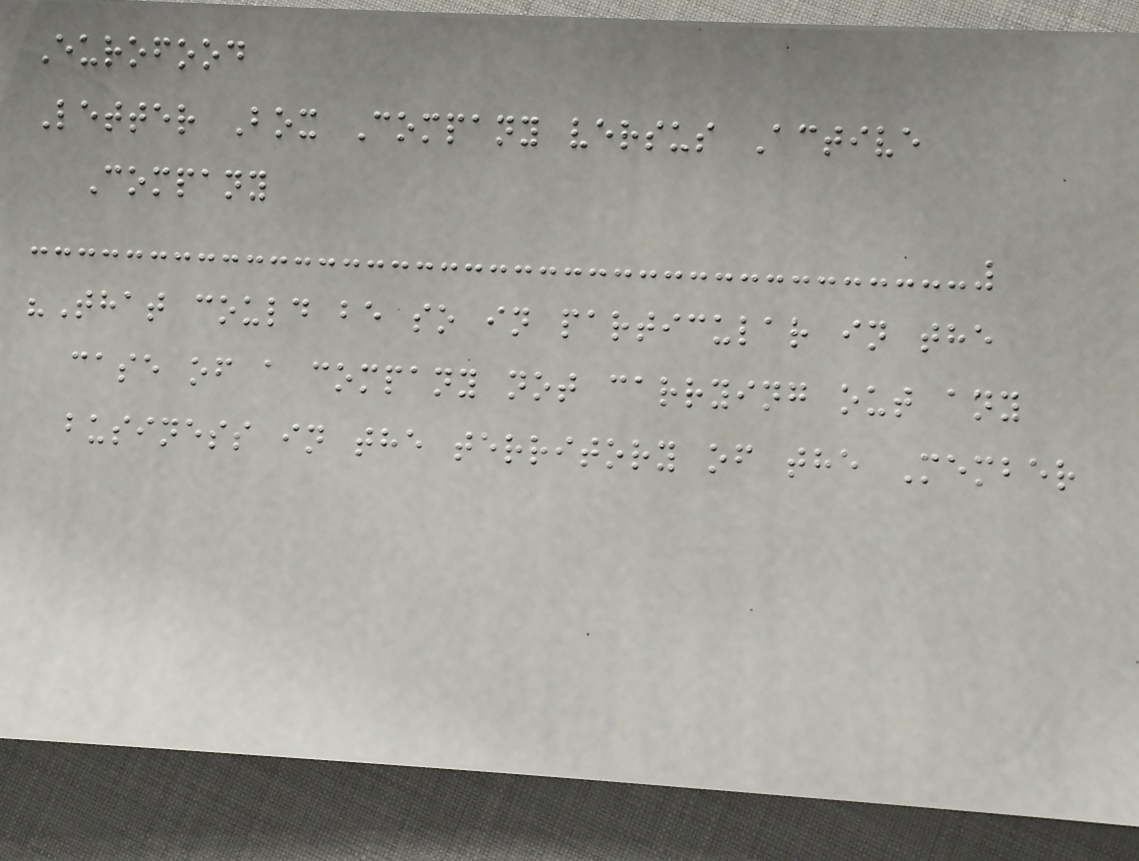Eurofood
Letter Box Company versus Active
Company
"That could be so in particular in the
case of a company not carrying out any
business in the territory of the Member
